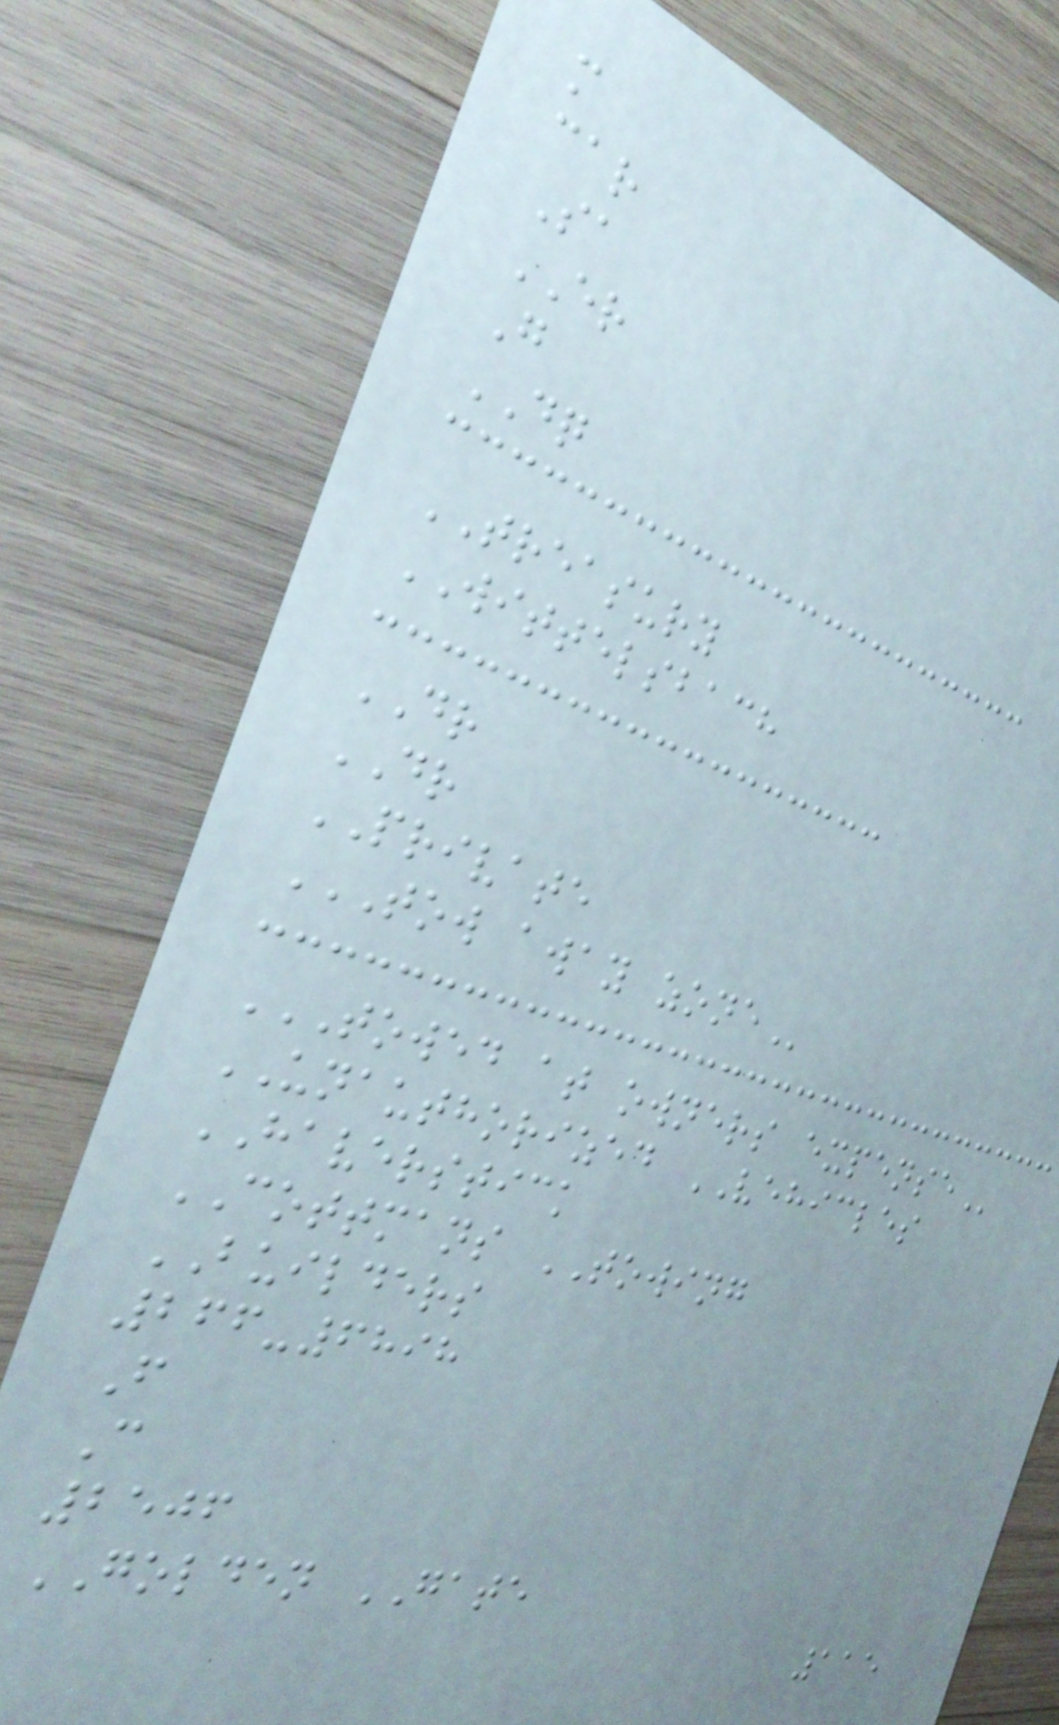m
car
Sa
ER
G
DQ
TREASURY
WITTELSBACH
DR
DR
PRIVATE
TOW AWAY ZONE
TOWED AT OWNERS EXPENSE
UNAUTHORIZED VEHICLES
HAVERSTICK
COTTMANS TOWING
BUILDERS
266-6898
F
C
2506
GOLDEN GATE
115
